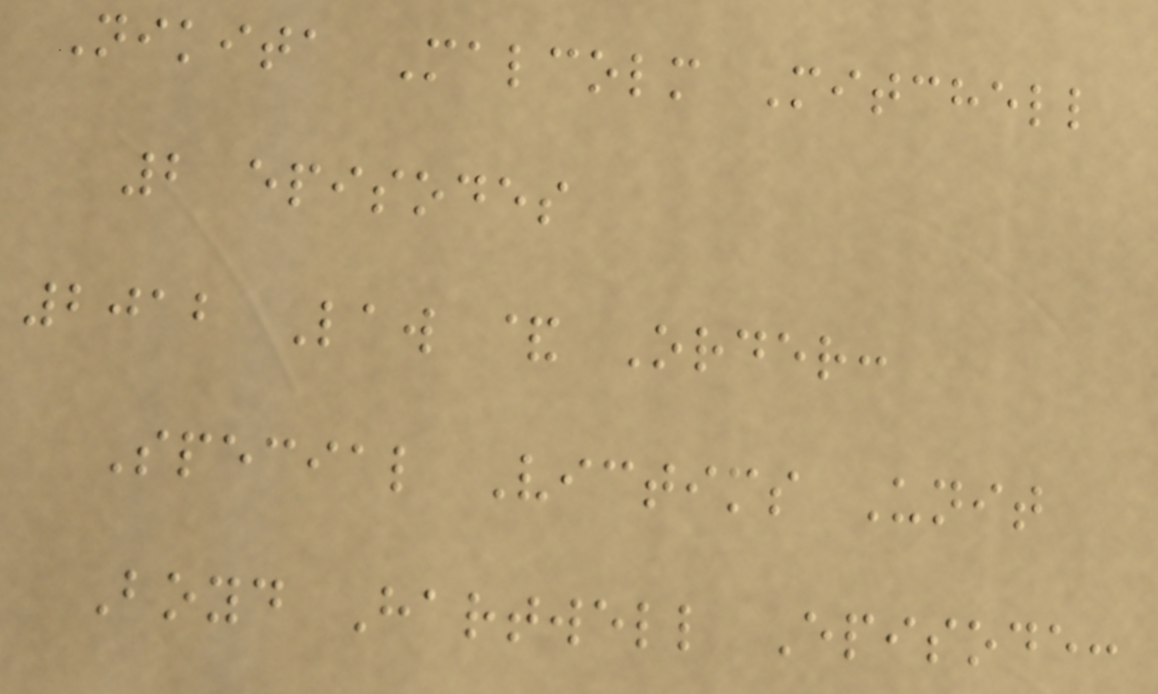Nikita Malcolm Mitchell
2 episodes
2012 Law & Order:
Special Victims Unit
Boyd Hartwell Episode:
